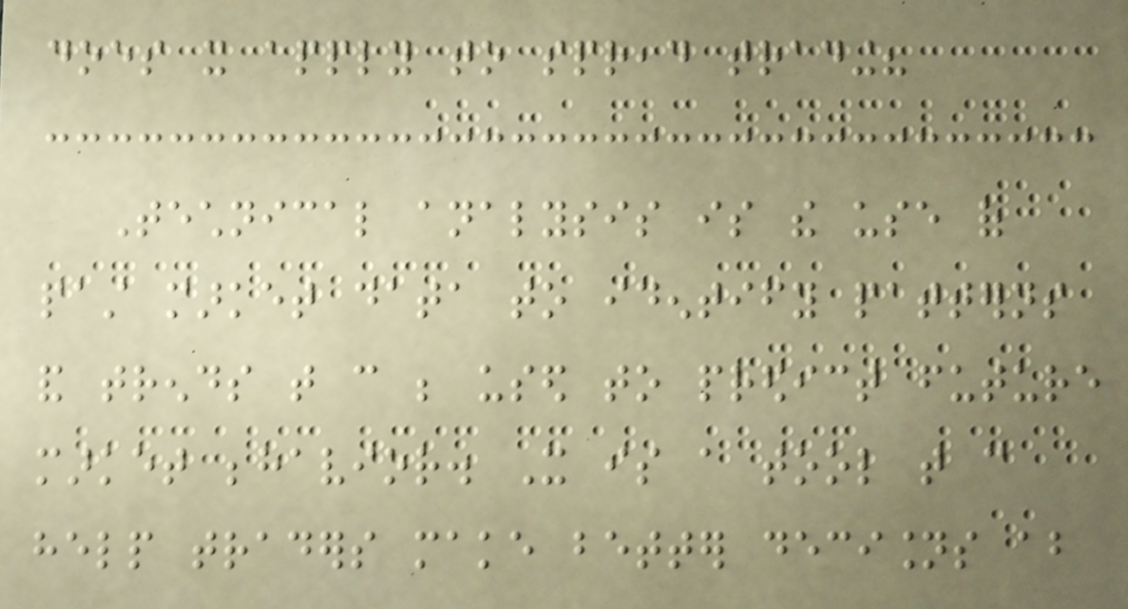does it apply to spread trading?
Technical analysis is the use of
past market data to identify patterns
and trends that can be used to predict future
market behavior. It is a tool that can
help traders make better decisions about
